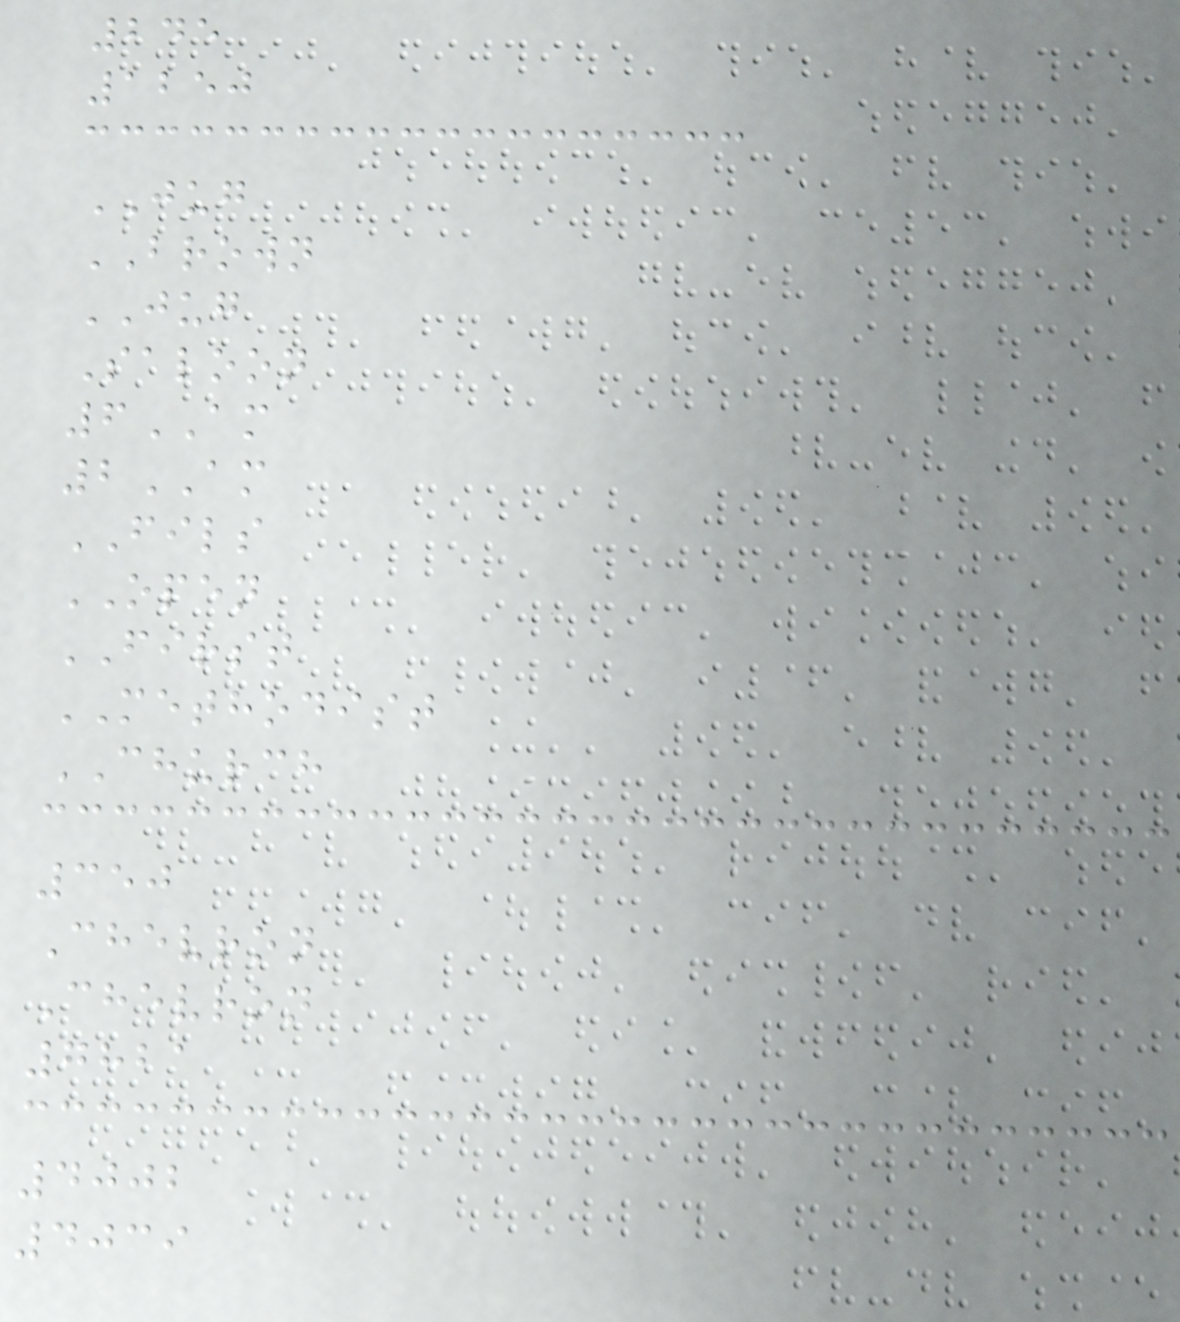245
1250
JUG
BROWN
JUG
Saloon
6AM
2AM
FILS
OPEN
FIRST
METHODIST
CHURCH
350
Chevron
Chevron
7821
4002
4039
